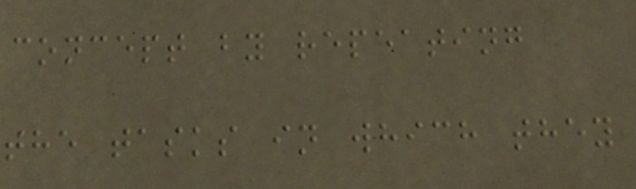concept by repeating
the tasks in which they
